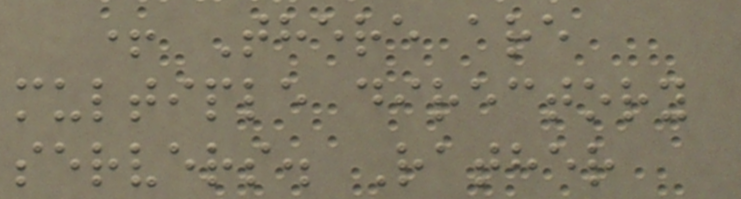+ There are
multiple directory
servers. Rather
